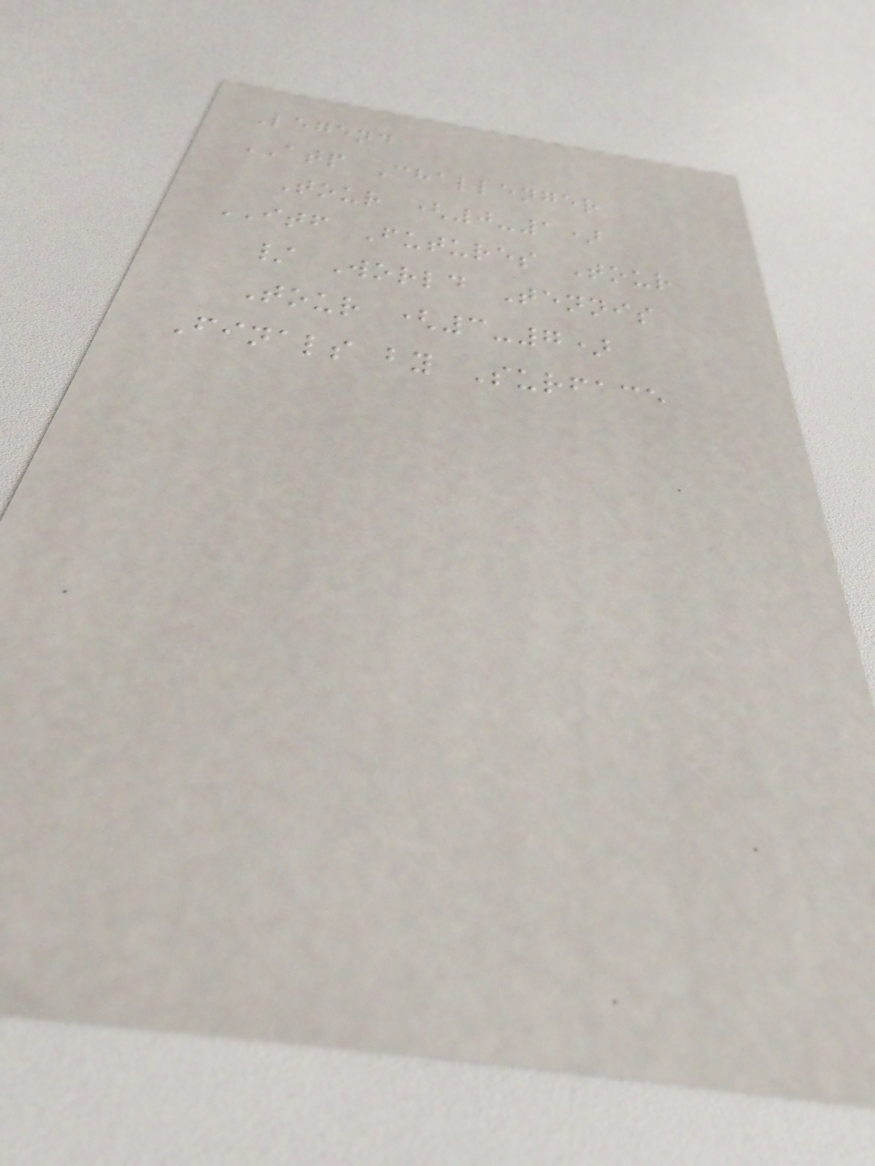Legend
ATP Challenger
Tour (0-1)
ITF Futures Tour
/ World Tennis
Tour (3-7)
Finals by Surface
